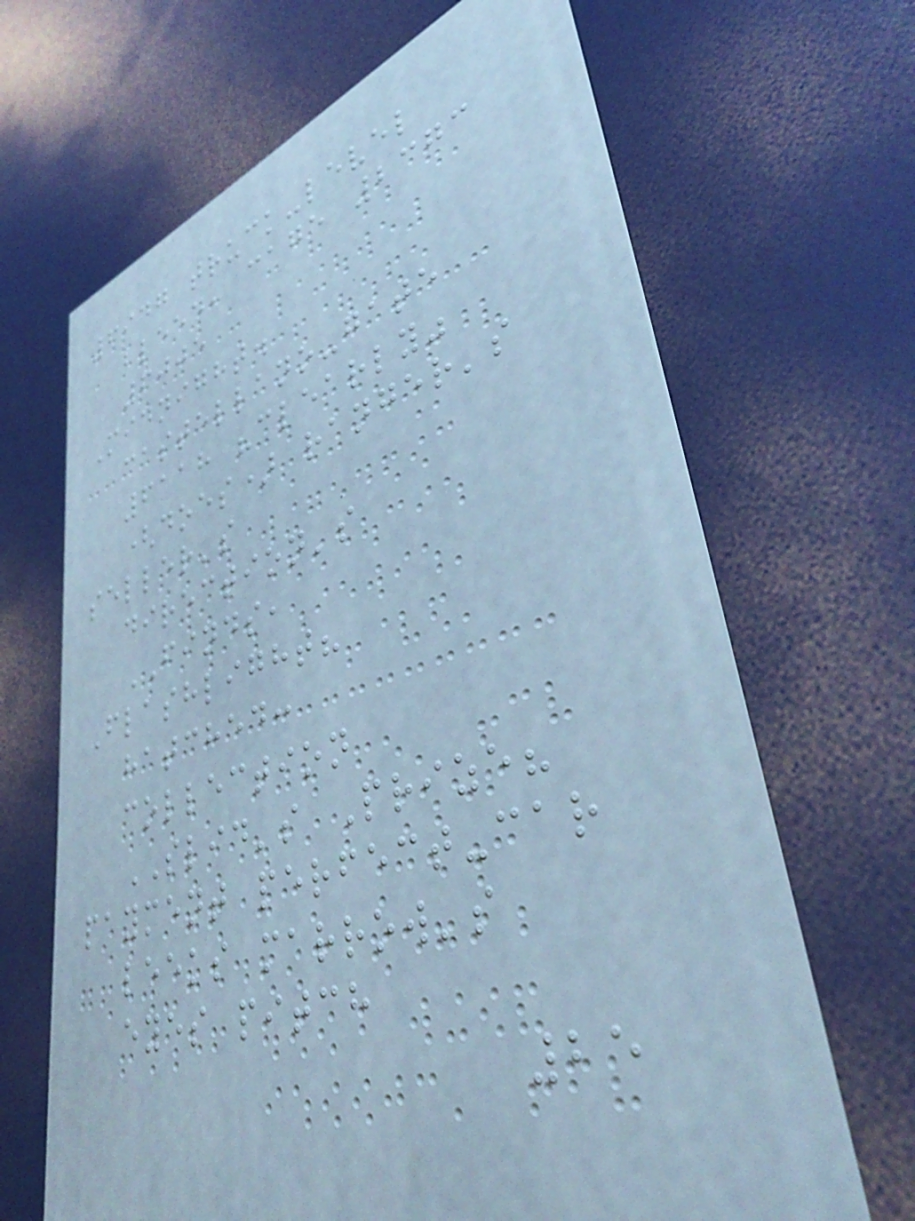6947 truck-level
bleed, cage 2373
6005
Midnight.
castellano-gate
6118 "clearly"
(does) ranger's
seller's
direction's
FINDS,
Flashlight?
hatched:
collection
SLID's Prize?
payment perfect-car
leeks marrow's
eyes pitch
25
